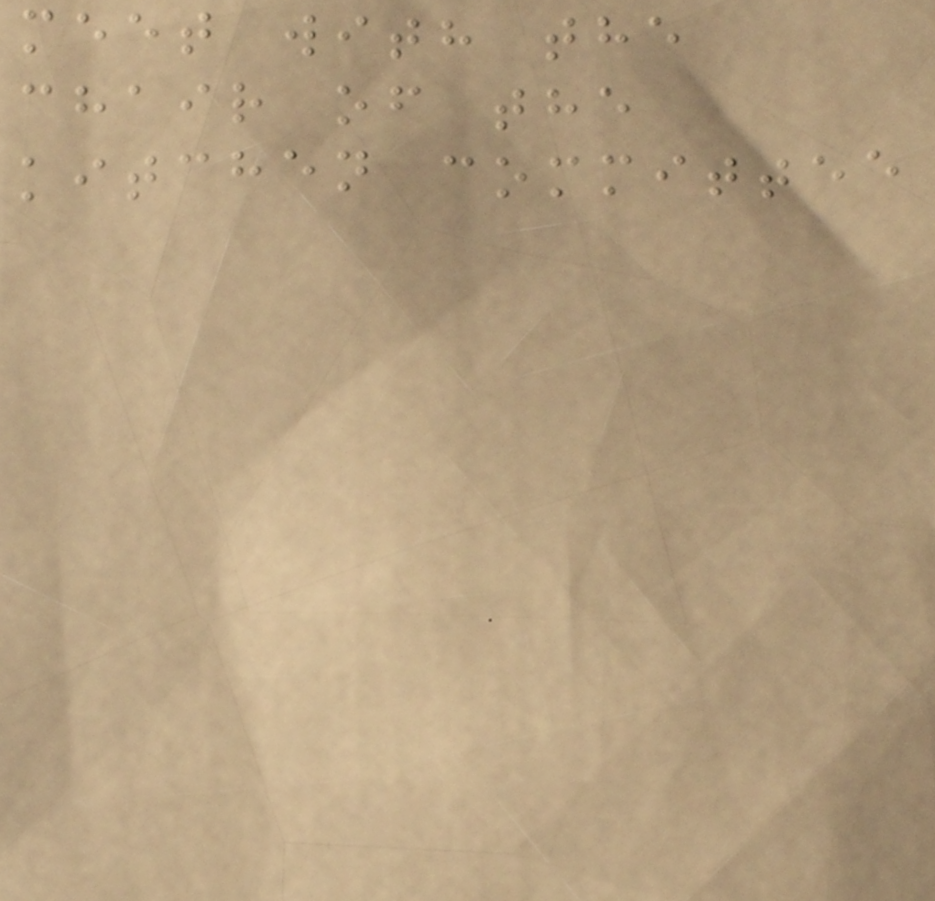meet with the
chair of the
kitchen committee
